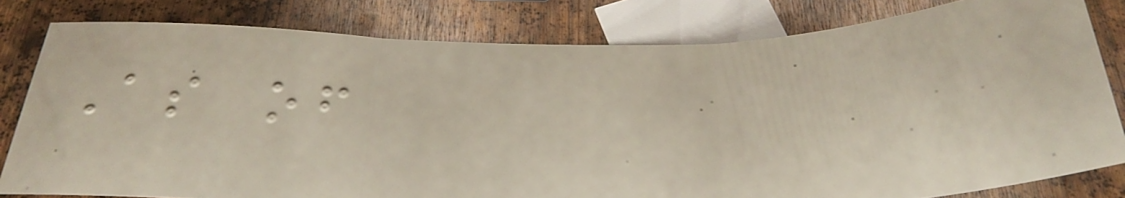As of
